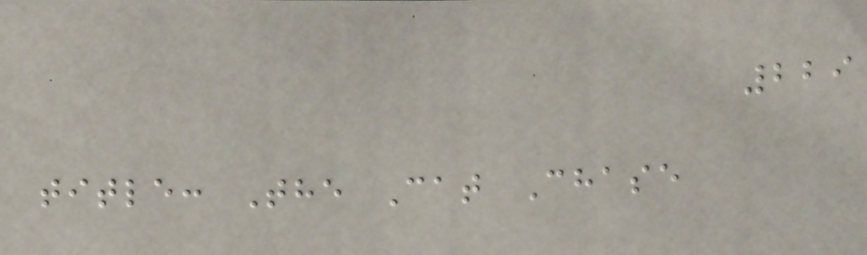229
title: The Cat Chase
